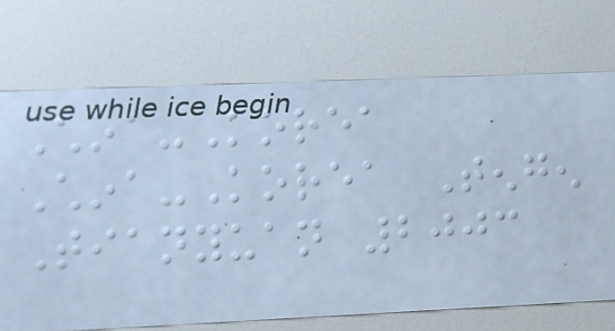China-Korea
China-Korea Tengen
Tianyuan 2003
